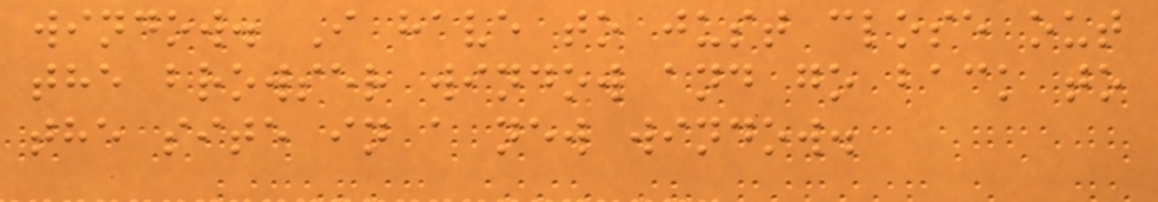window. I have to just close out
the browser window and go back to
the site in a new window.
